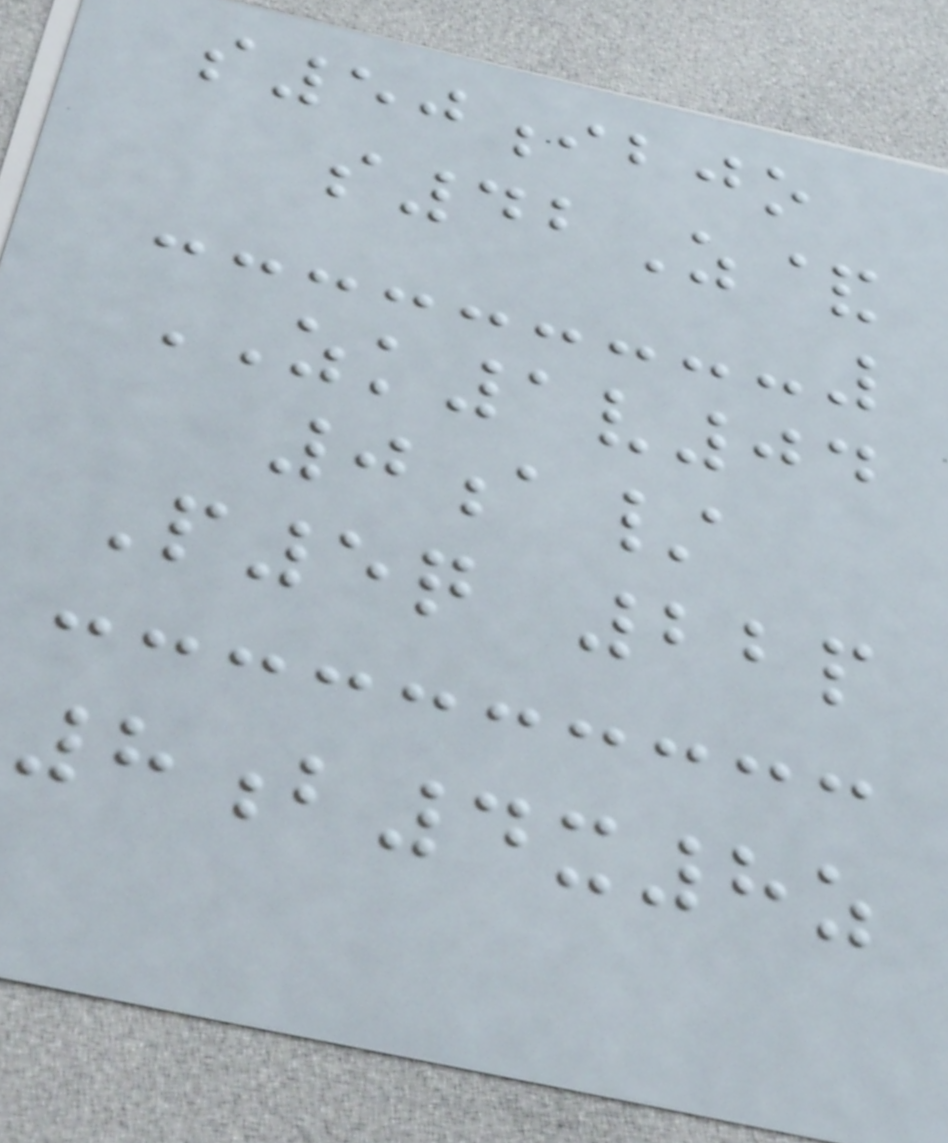s50ibjo
s42Z&
ZK1v04
0a/
P5q 22p
8b4x8z
